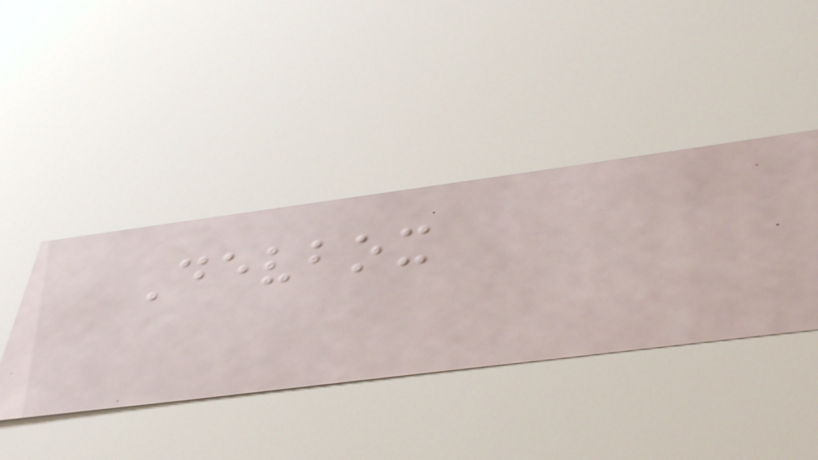Devbox
